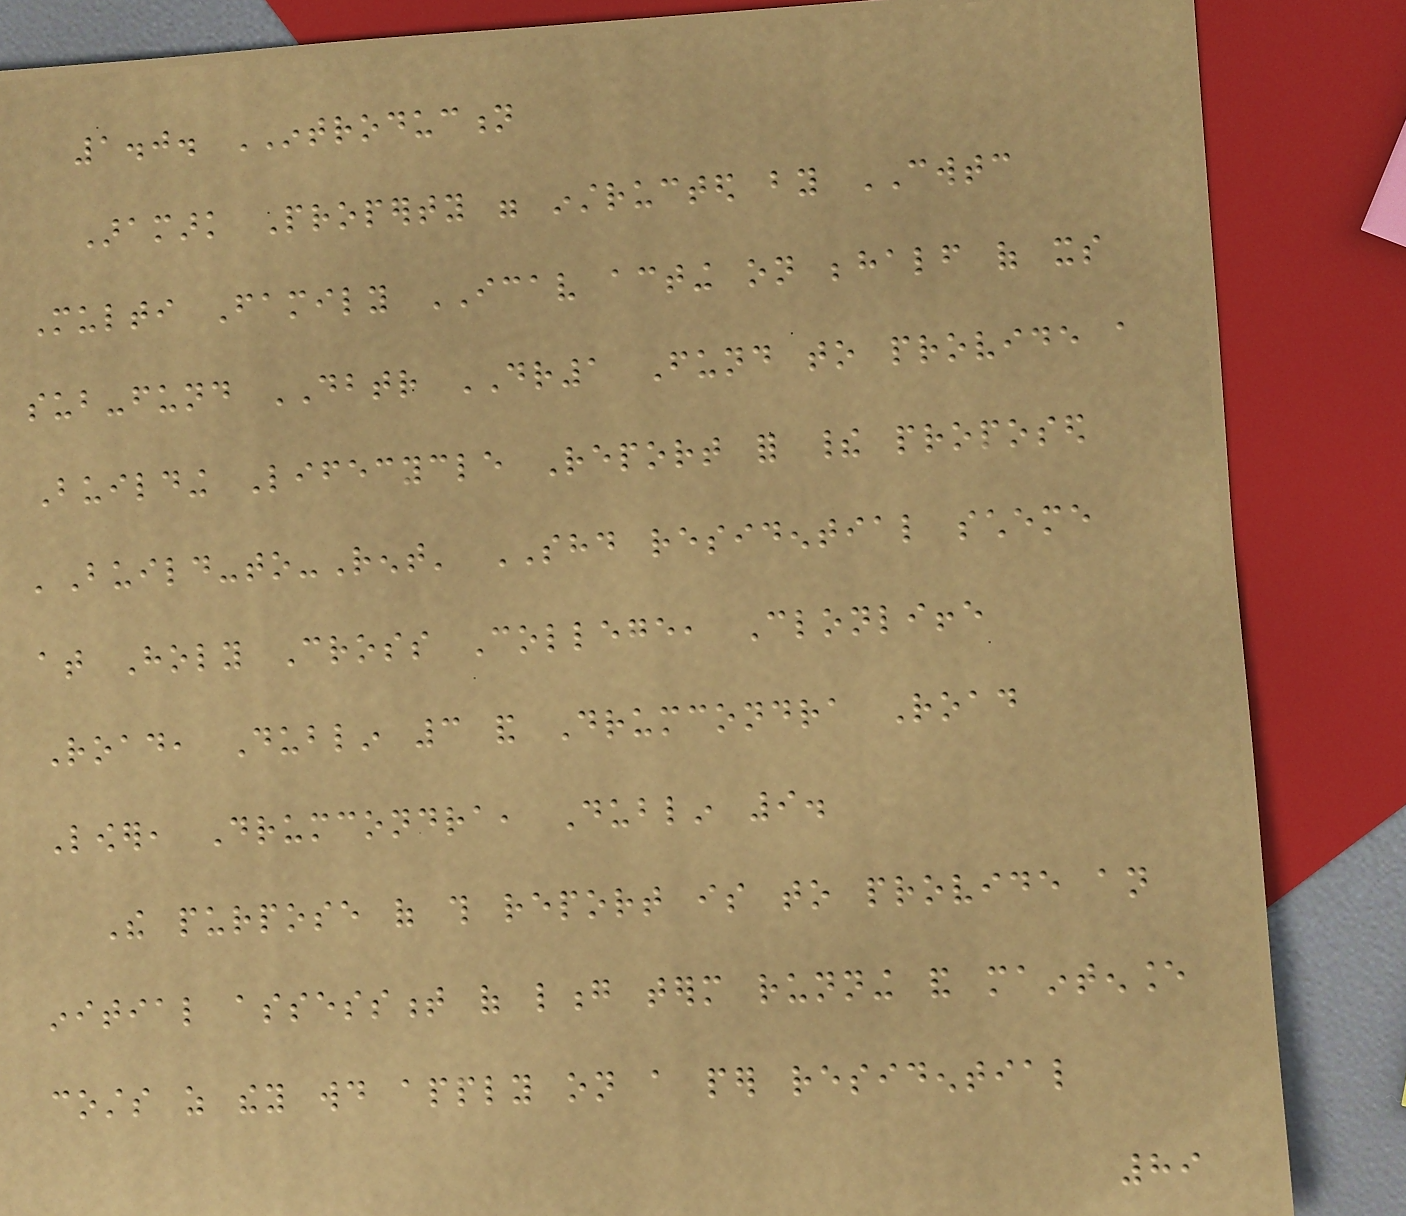1.0. INTRODUCTION
Aramark Property were instructed by CWTC
Multi Family ICAV acting on behalf of its
sub-fund DBTR DR1 Fund to provide a
Building Lifecycle Report for their proposed
'Build-to-Rent' SHD residential scheme
at Holy Cross College, Clonliffe
Road, Dublin 3 and Drumcondra Road
Lower, Drumcondra, Dublin 9.
The purpose of this report is to provide an
initial assessment of long term running and maintenance
costs as they would apply on a per residential
89
